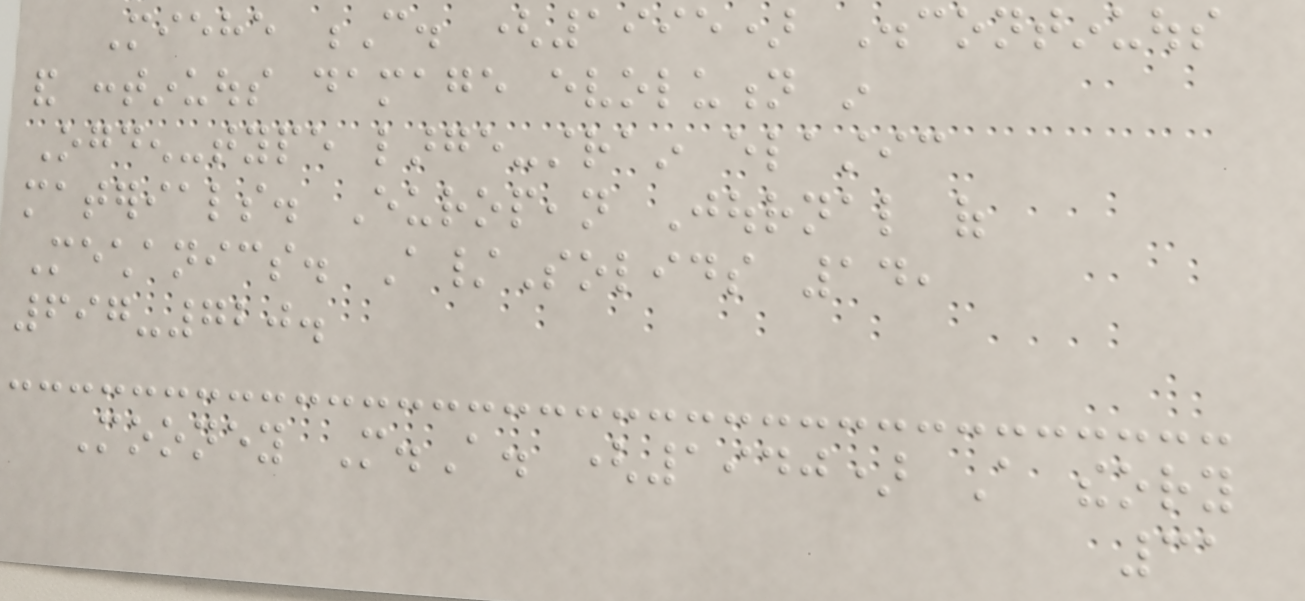Miehe C. (1995) Discontinuous
and continuous damage evolution in
Ogden-type large-strain elastic
materials. European Journal of
Mechanics. A/Solids 14,
697-720.
Mooney M.A. (1940) A theory
31
